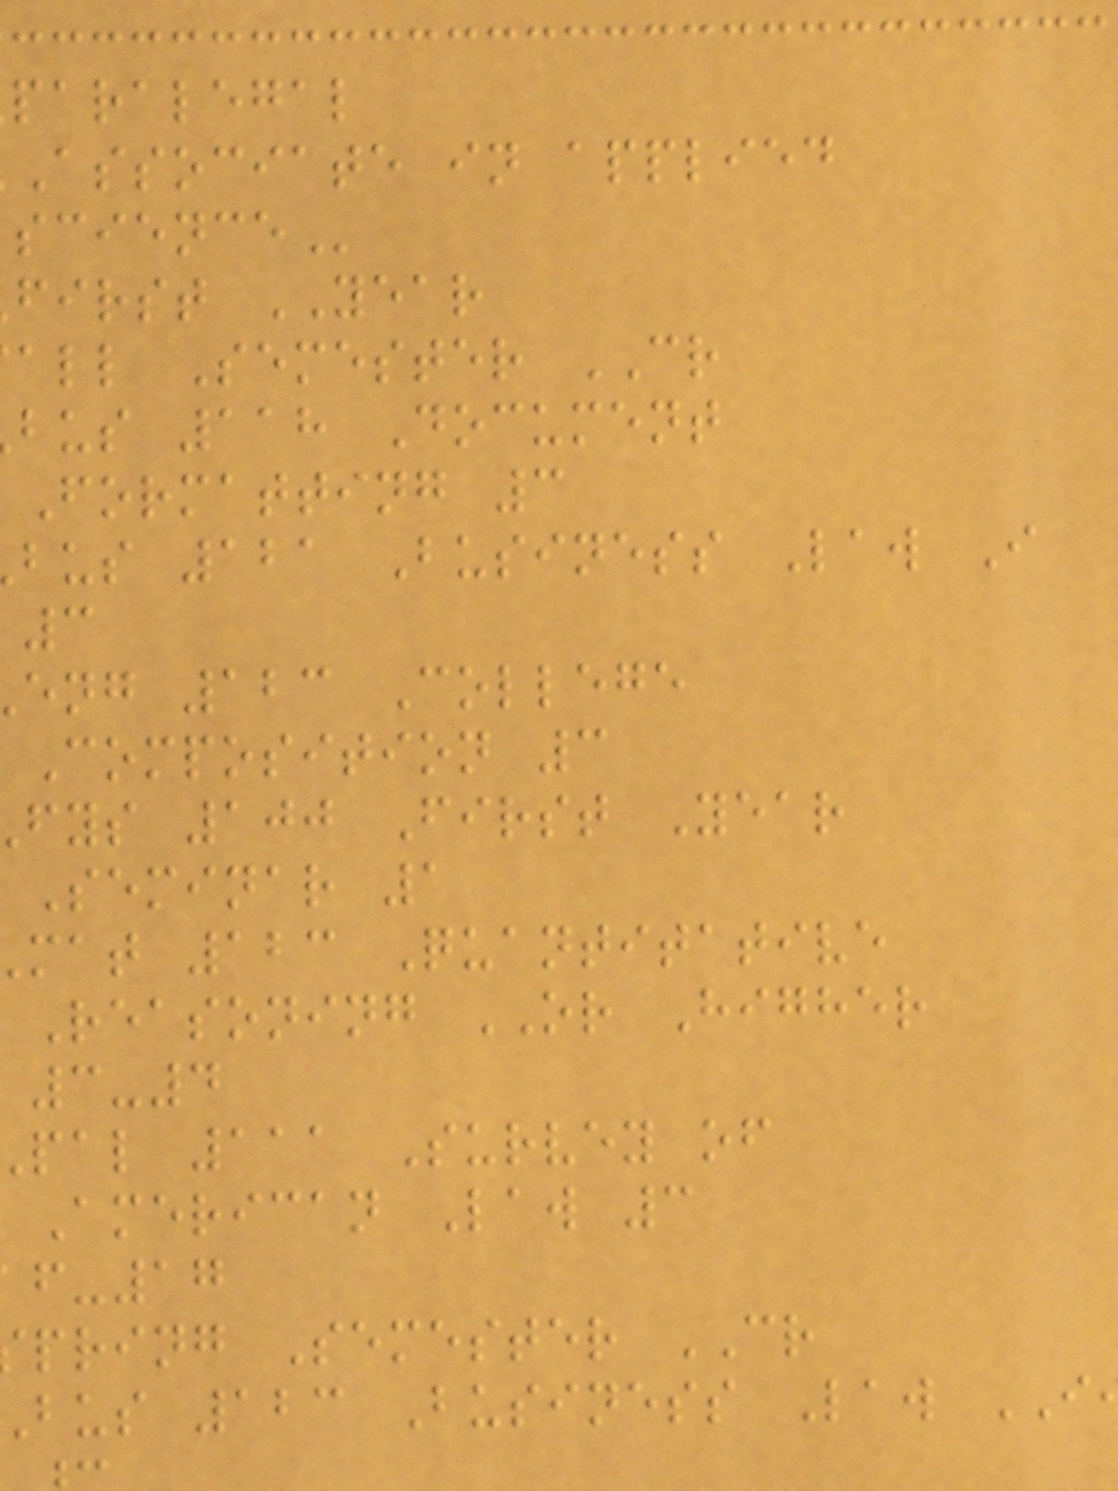paralegal
associate in applied
first YEAR
all Semester CR
bus 118 Document
Formatting 3
bus 121 Business Law I
3
eng 123 College
Composition 3
fys 100 First Year
Seminar 1
mat 123 Quantitative
Reasoning OR Higher
3-4
pal 111 Survey of
American Law 3
-17
pring Semester CR
bus 123 Business Law
